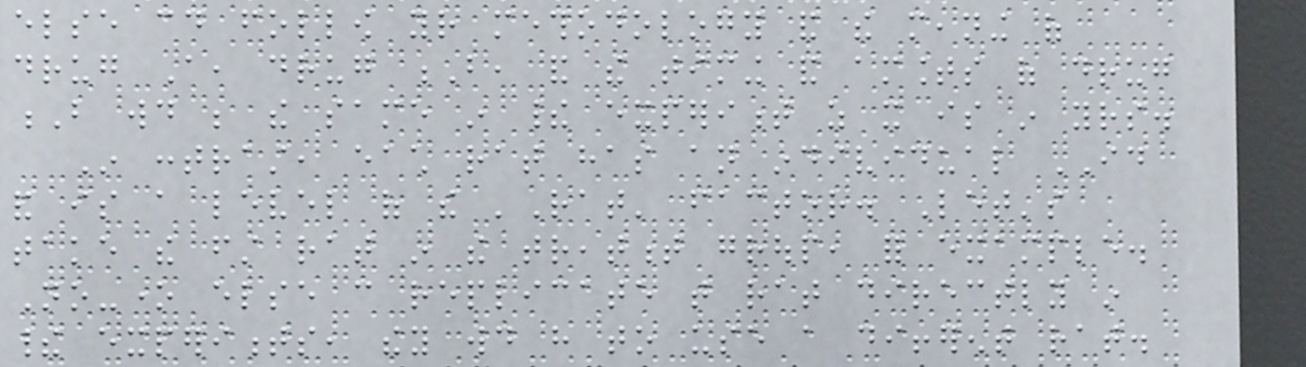else could follow your methodology and the meaning of
drug A, drug B, and the timing and amounts of drug
B would be the same in their experiment as it is in yours.
In contrast, each rat has an individual ID
and is a level of the 'Rat' factor. Let's
take the first rat in the treatment group, for example.
No-one else can replicate that rat directly in
their experiments, they would have to use a different rat.
